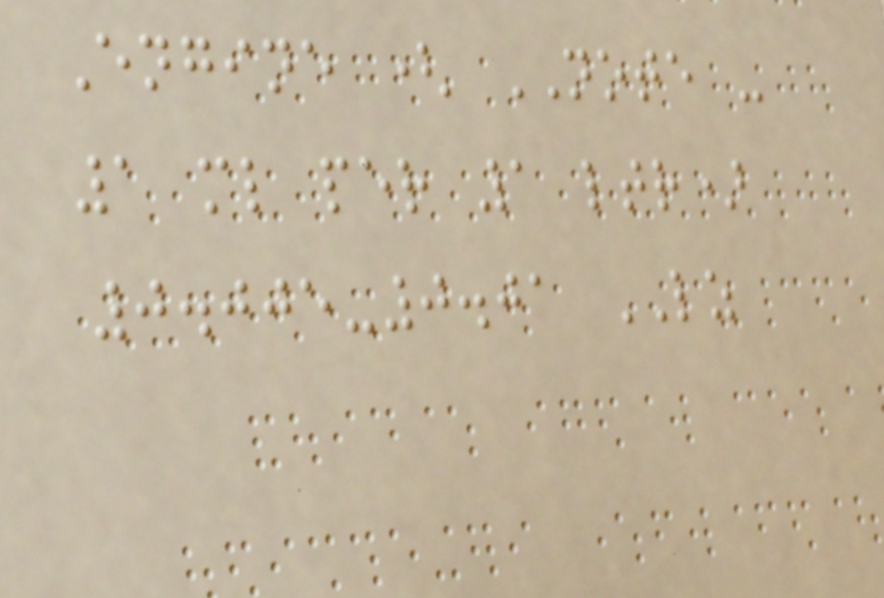Engine ( NOTE -
1 ml per 1 ltr)
0.005-0.01 LZ
